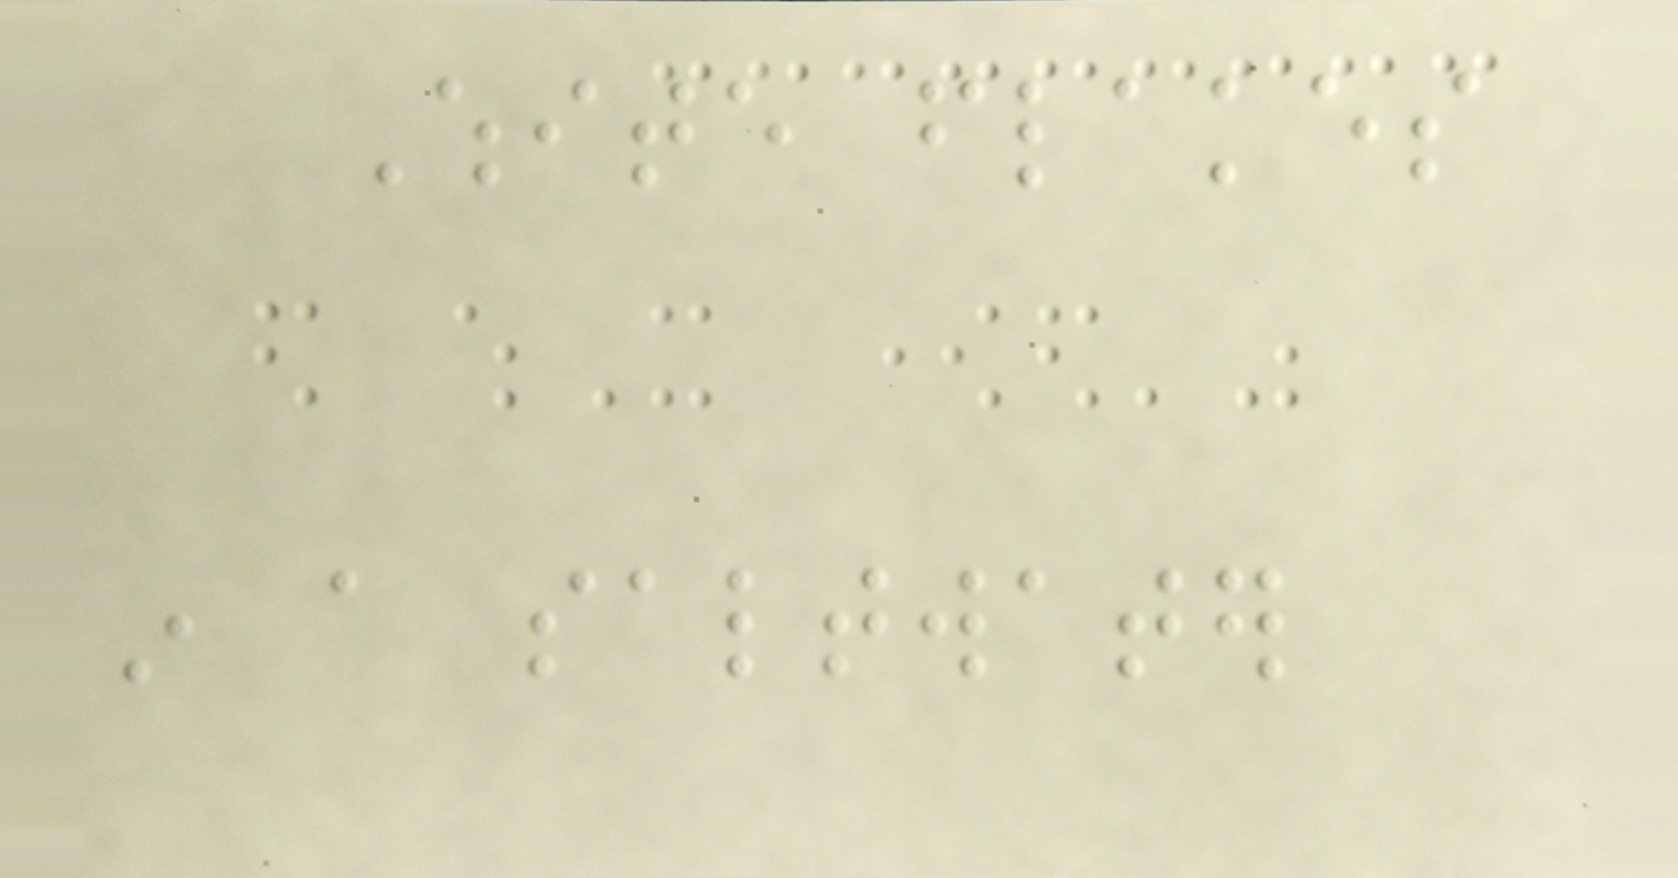White flakes
in a saltwater
